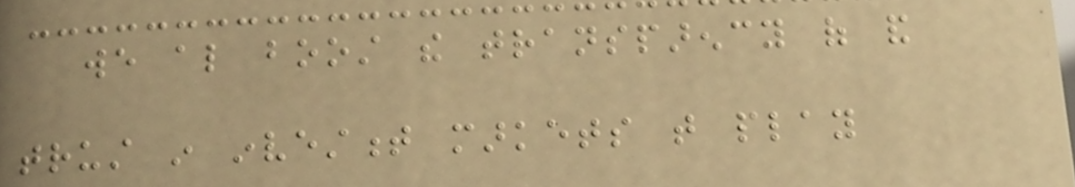we also boost the transparency of and
trust in investment markets that play
